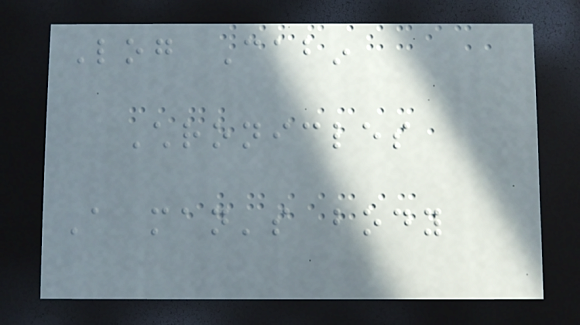Log Cabin
Chronicles
A man's body
